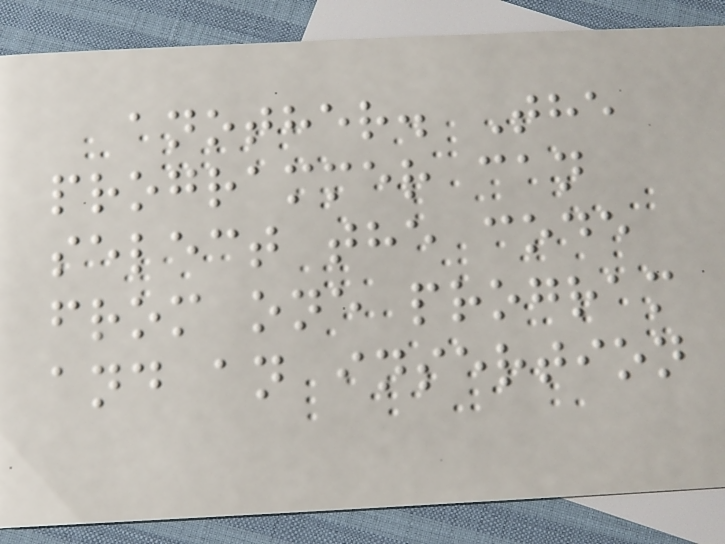another. The
programmer can
select the code
from one program
and an insertion
